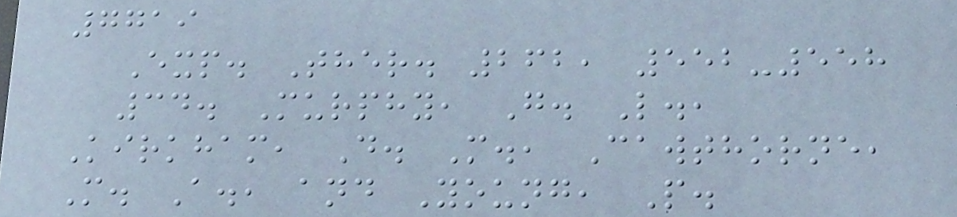7719
Exp. Ther. 262, 552-558
34. Murphy, G. L.,
Kirkham, D. M., Cawthorne,
M. A., and Young, P.
